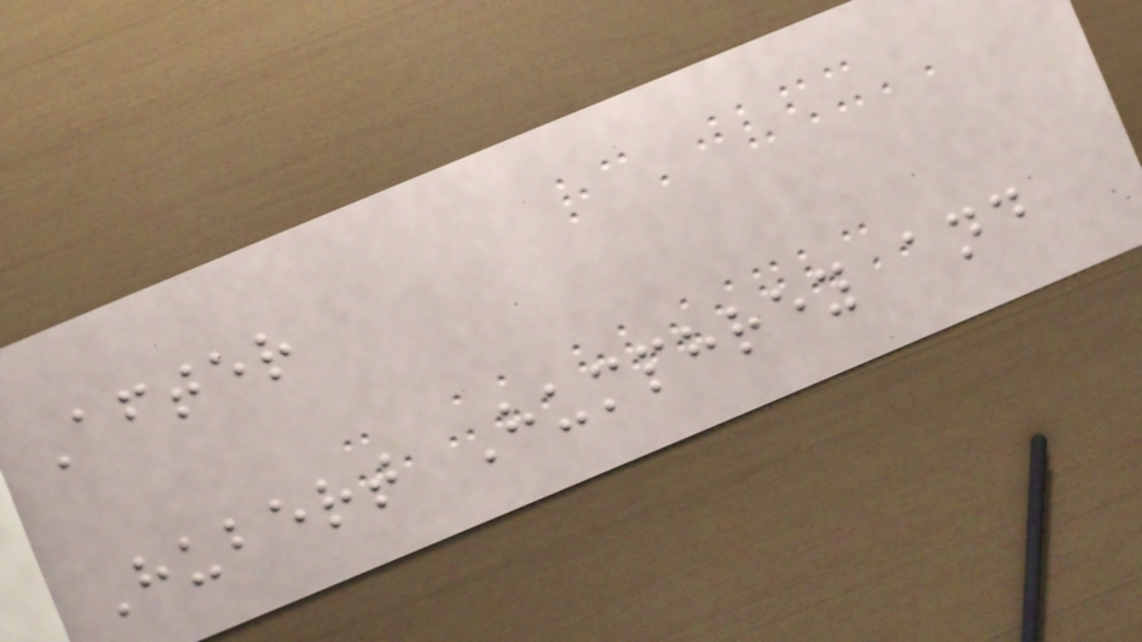After
Hubert Humphrey and
